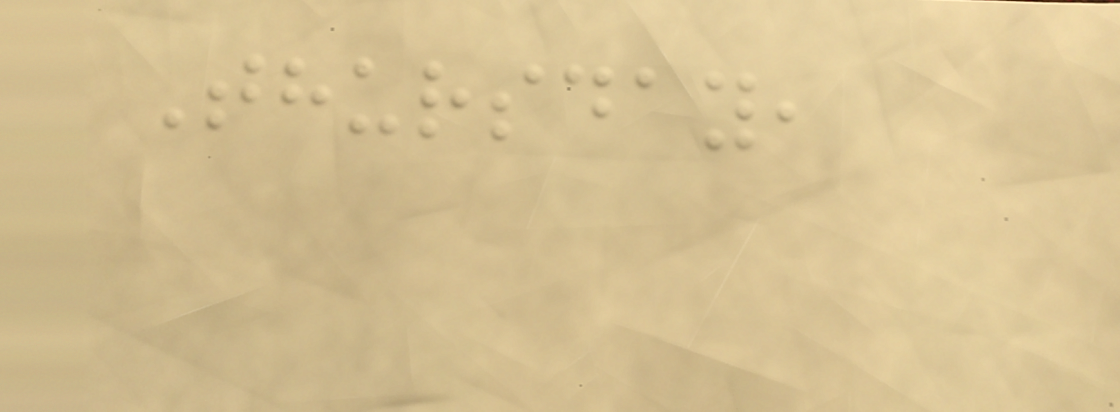Thursday,
